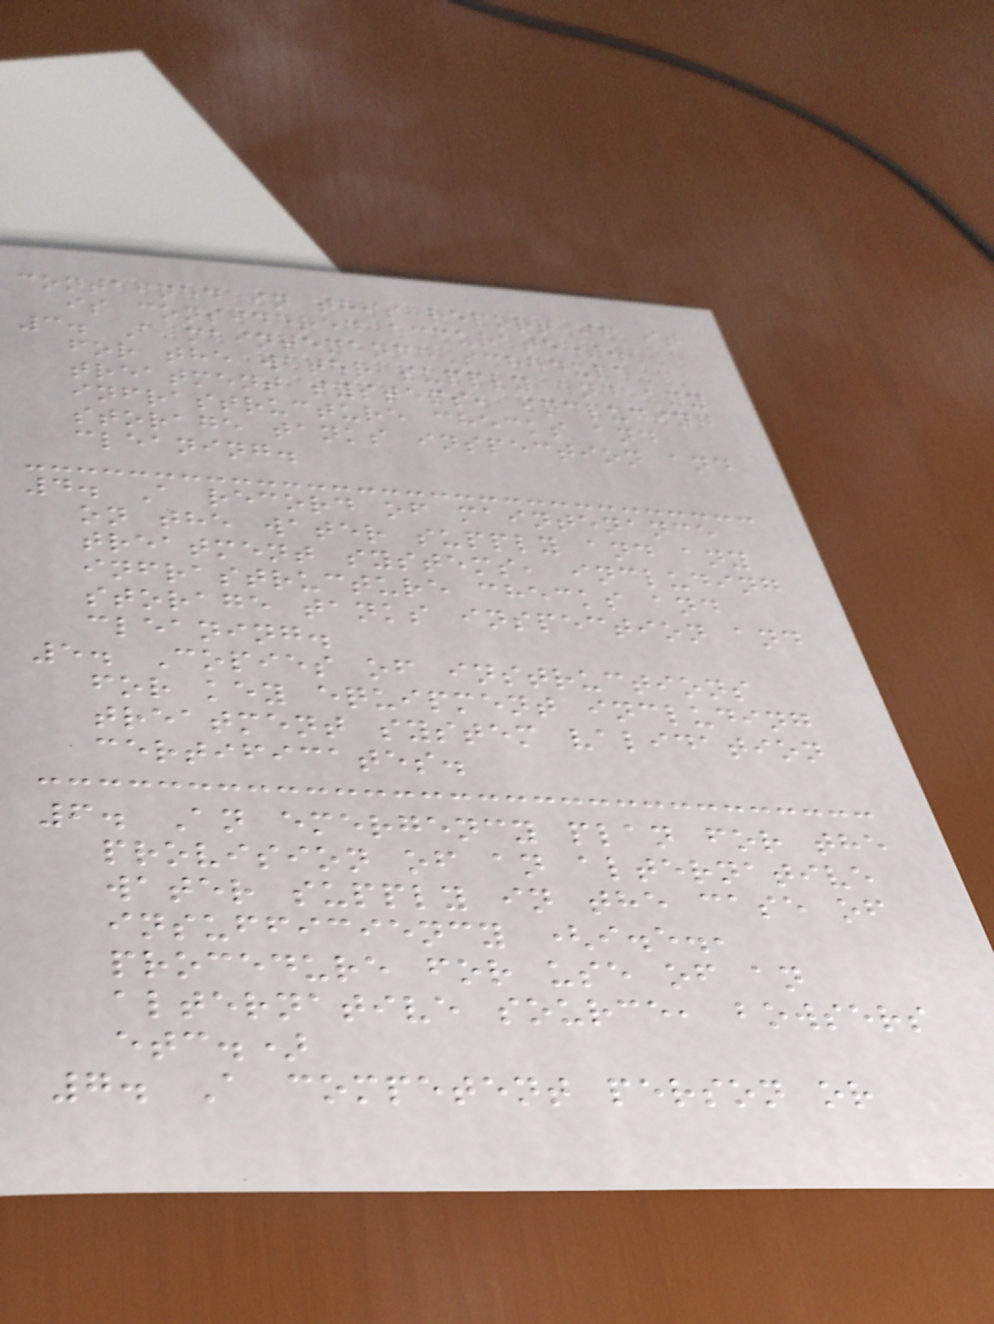contained in this report if it
is considered accurate).
3. A maintenance schedule
for the water supply and any
treatment systems, including
infrastructure checks and
storage tanks inspection and
cleaning.
4. A record of maintenance
on the water supply and any
treatment systems, including
infrastructure checks and
storage tanks inspection and
cleaning.
5. Copies of instructions
for key equipment including
treatment system validation
certificates.
6. An emergency plan for the
provision of an alternative
water supply in the case of
insufficiency (i.e.,
procedure for use of an
alternative source, bowsers
etc.)
7. A competent person or
